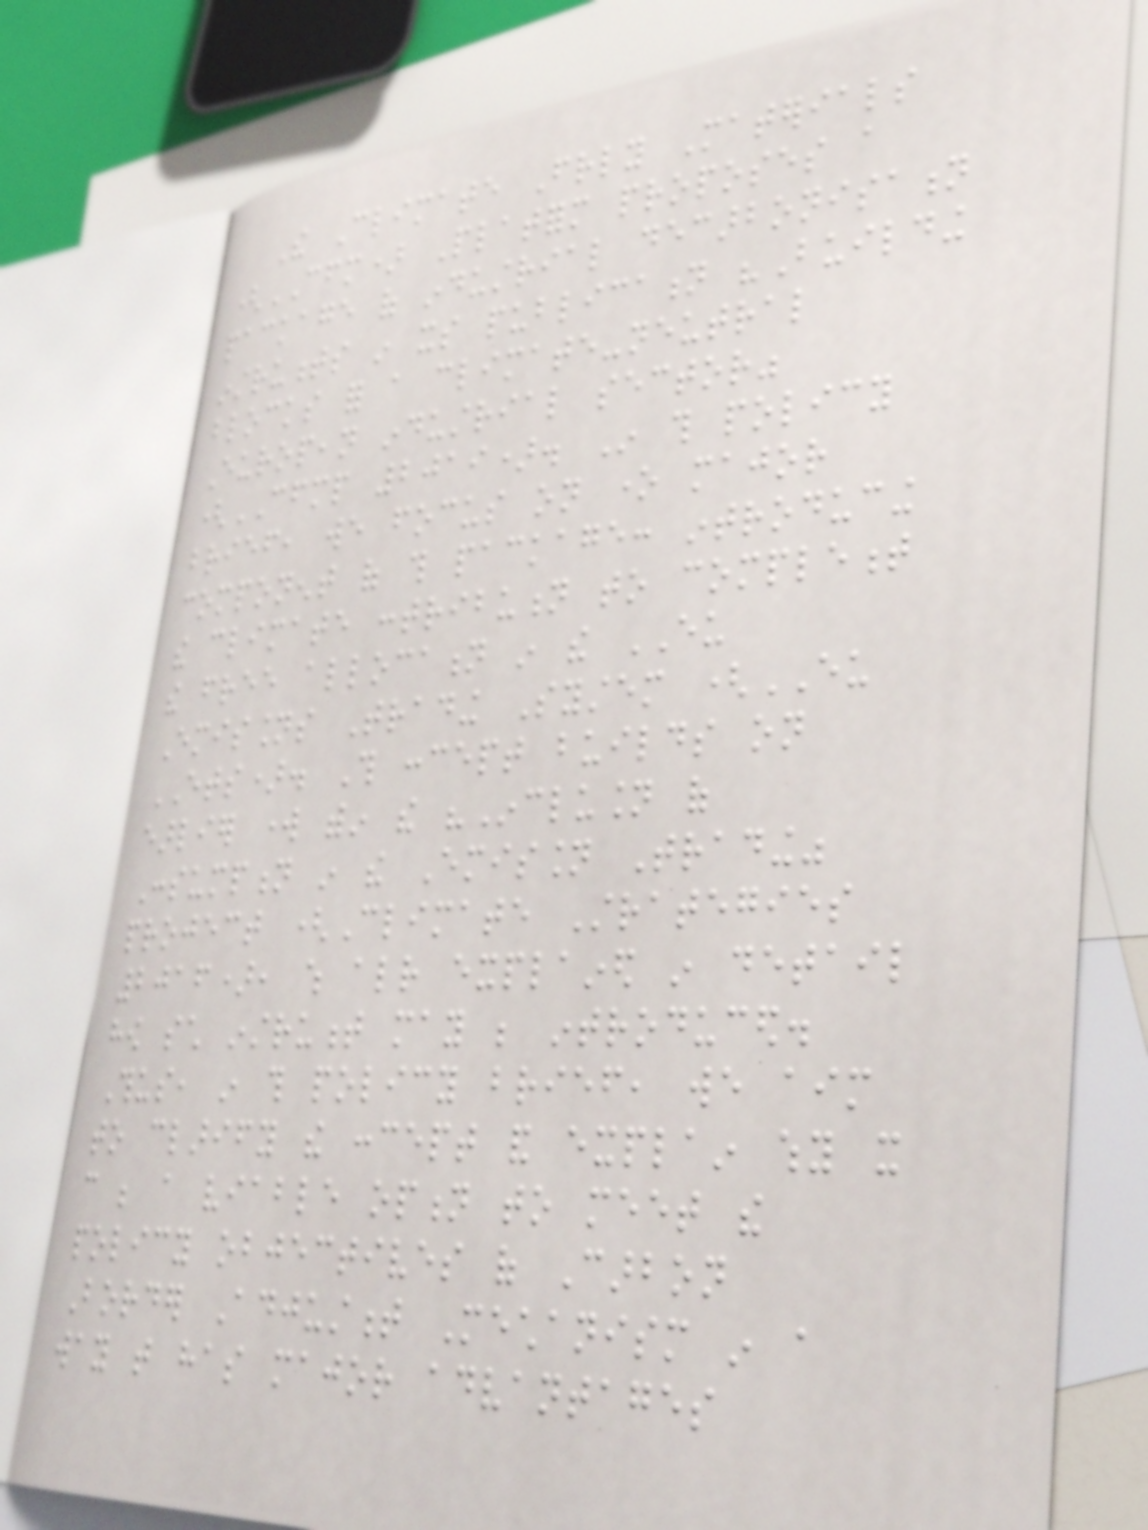The Climate Friendly Materials
(CFM) Platform proposes a
package of industrial decarbonisation
instruments in its publication "Building
blocks for a climate-neutral
European industrial sector"
(CFMP 2019). In this policy
brief, we focus on one major
component of this package: introducing
the climate contribution to complement
the free allocation in the EU
Emissions Trading System (EU
ETS). This concept builds on
earlier work within the "Inclusion of
Consumption in the Emission Trading"
project (Climate Strategies
2016), which already explained in detail
how such instrument may be introduced.
Thus, in this policy brief, we aim
to clarify the concept and explain why it
can be a viable option to meet the
policy objectives of Carbon
Border Adjustment Mechanism in a
way that has major advantages
